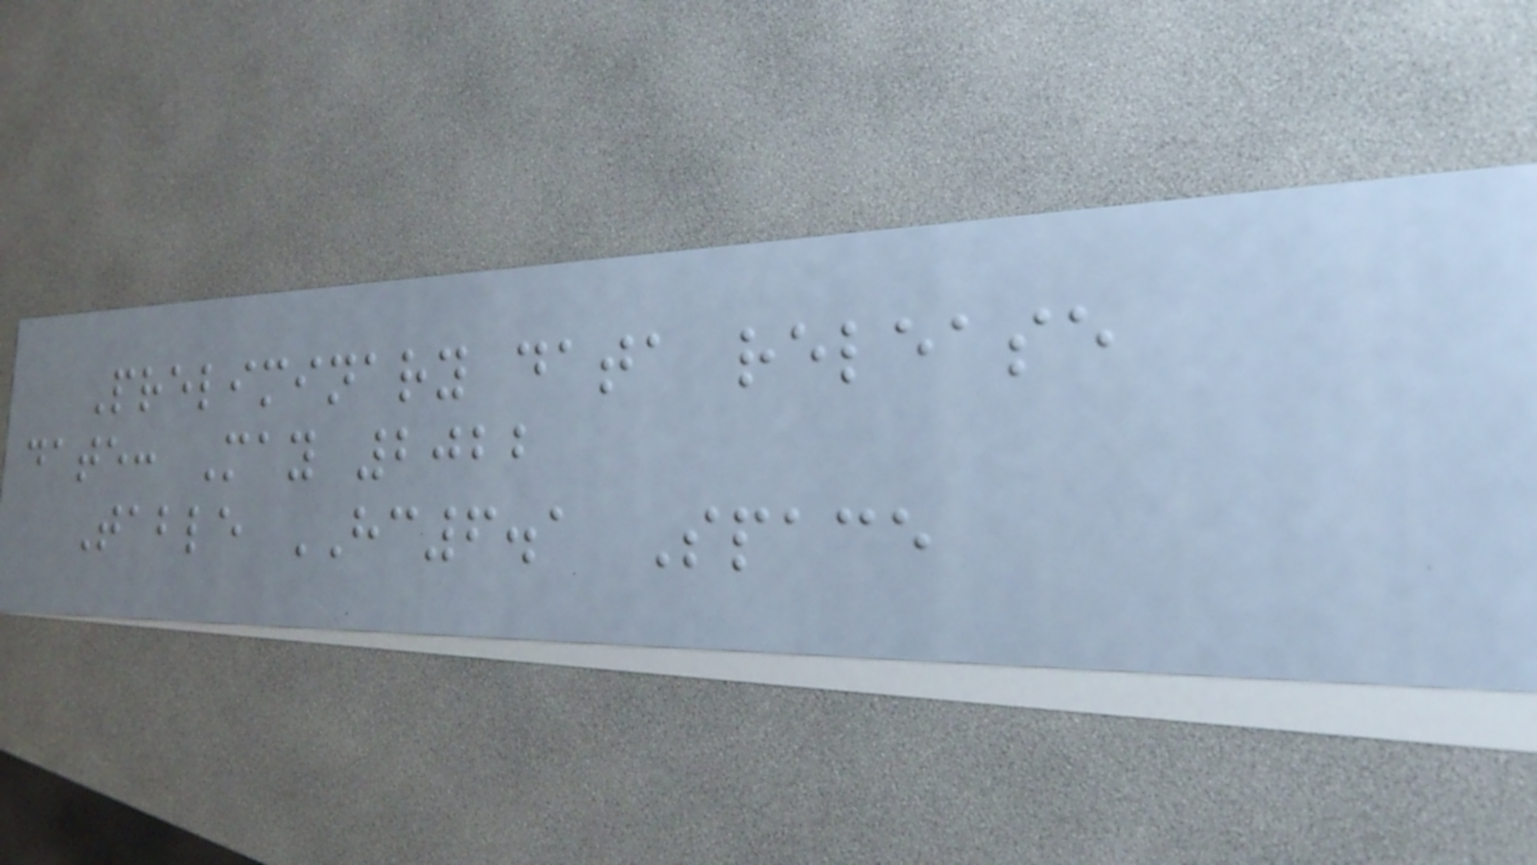Preliminary data release
date: May 2022
Table HC6.1 Space
